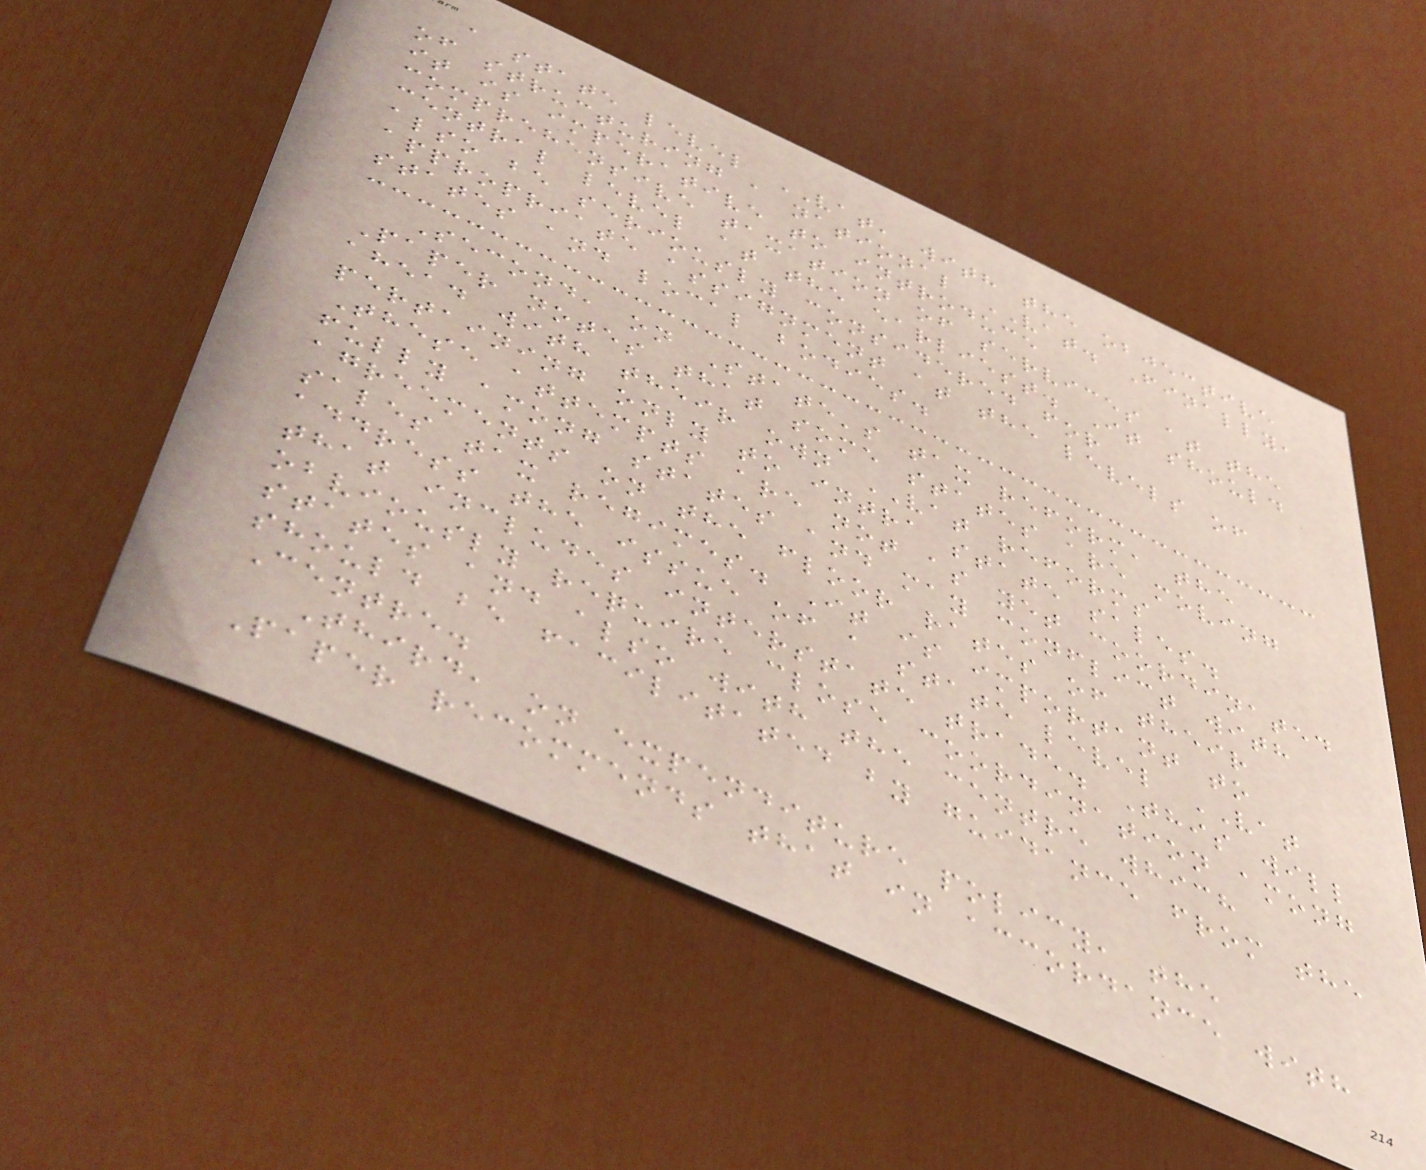a state level VAT, with the objective
of structuring a national VAT. Finally,
it is imperative to introduce
comprehensive taxation of services at the
central level at the earliest. It should
also be seriously considered for
appropriate assignment at the levels of
states and local bodies.
Second, on State's tax reform, the
Paper notes that some states are moving
ahead with their own VAT reforms
pertaining only to intra state sales.
These attempts are not as yet coordinated
fully among states and may conflict with
agreements on the floor rates of their
sales tax regimes. It is important to
address the issue of a state level VAT
that includes interstate trade. This will
obviously require close coordination among
states and also with the centre which
should be facilitated by guidance from the
Centre.
Third, on expenditure policy, the
Paper recommends that in accordance with
